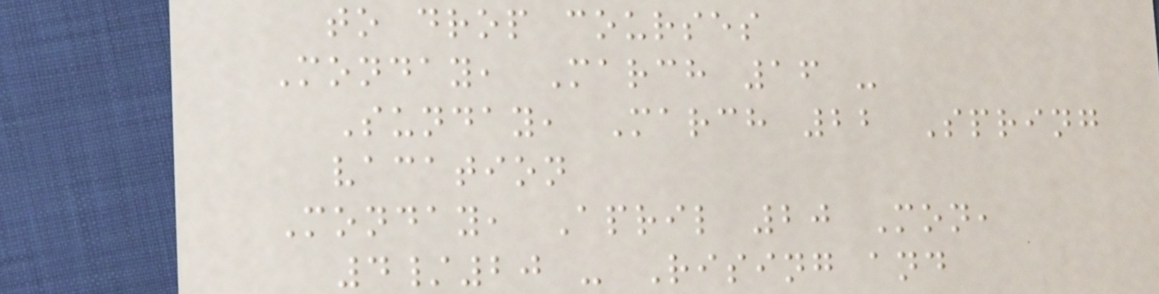to drop courses
Monday, March 16 -
Sunday, March 22 Spring
vacation
Monday, April 20 Mon,
4/20 - Rising and
